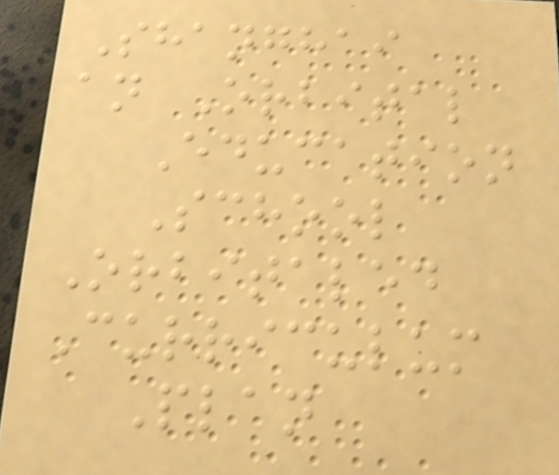Shanghai
an Orbital
Education
School
Orbitaled
Curriculum
Plan
